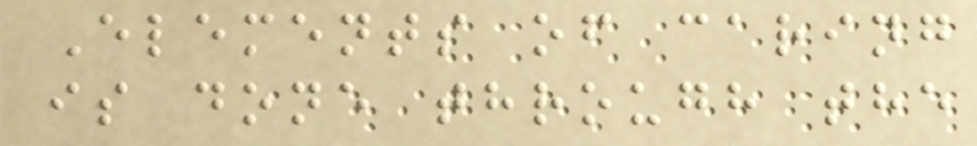Elements of caring
is done through the
